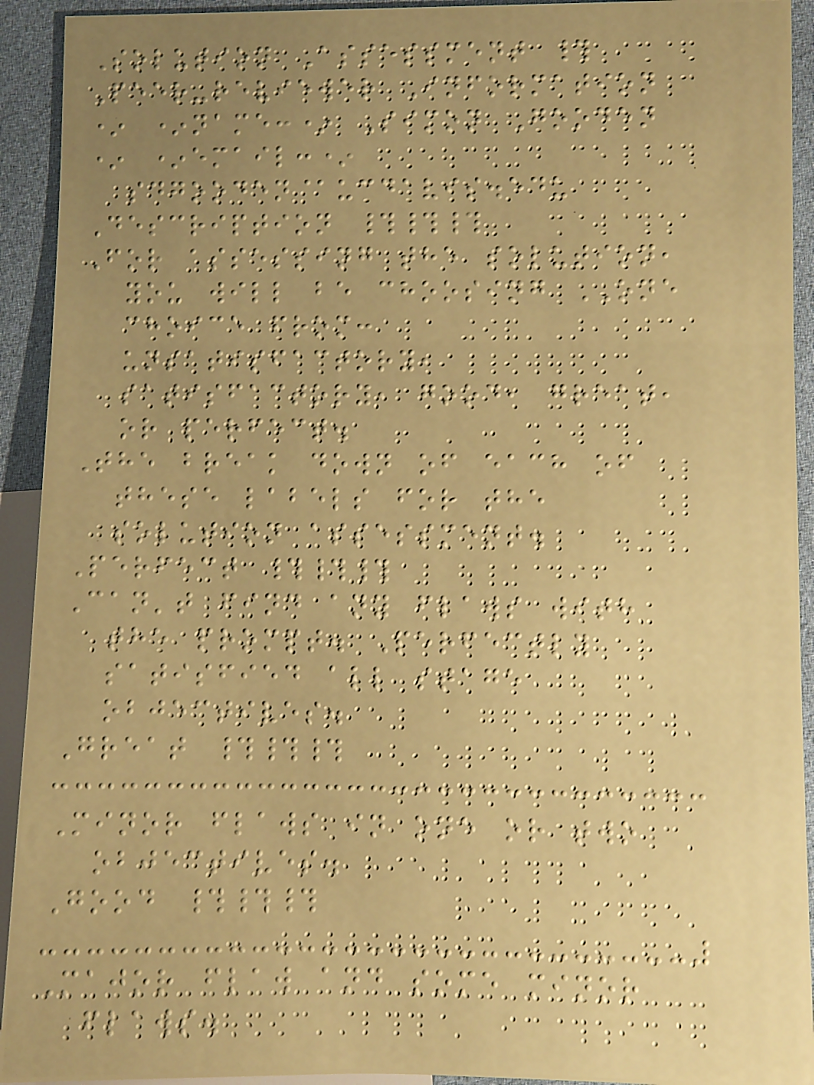Solution Assessment #
Peer-reviewer Information
* *name:* Simon Gooden
* *email:*
sdgooden@ucdavis.edu
Description ###
For assessing the solution,
you will be choosing ONE
choice from:
unsatisfactory,
satisfactory, good, great,
or perfect.
The break down of each of
these labels for the
solution assessment.
Perfect ###
Can't find any flaws with
the prompt. Perfectly
satisfied all stage
objectives.
Great ###
Minor flaws in one or two
objectives.
Good ###
Major flaw and some minor
flaws.
